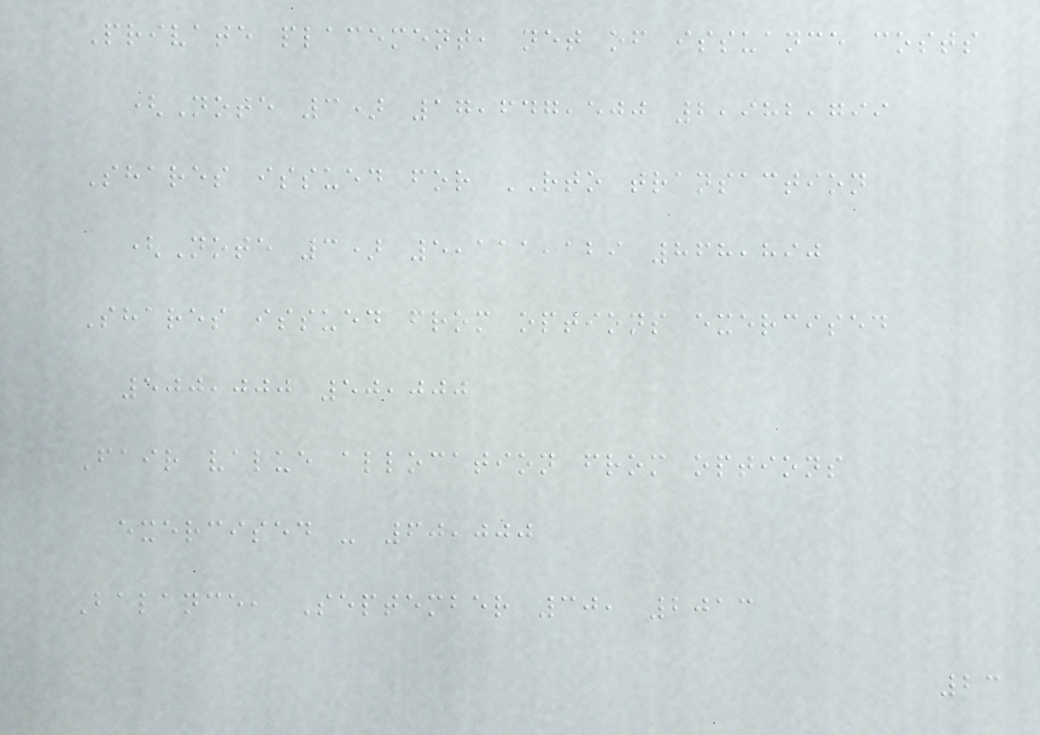Private placement, net of issuance costs
(Note 3) 17,647,500 2,982,799
Shares issued for RTO transaction
(Note 3) 5,111,129 868,890
Shares issued from options exercised
500,000 50,000
Fair value allocation from options
exercised - 60,000
Balance, September 30, 2013
23
